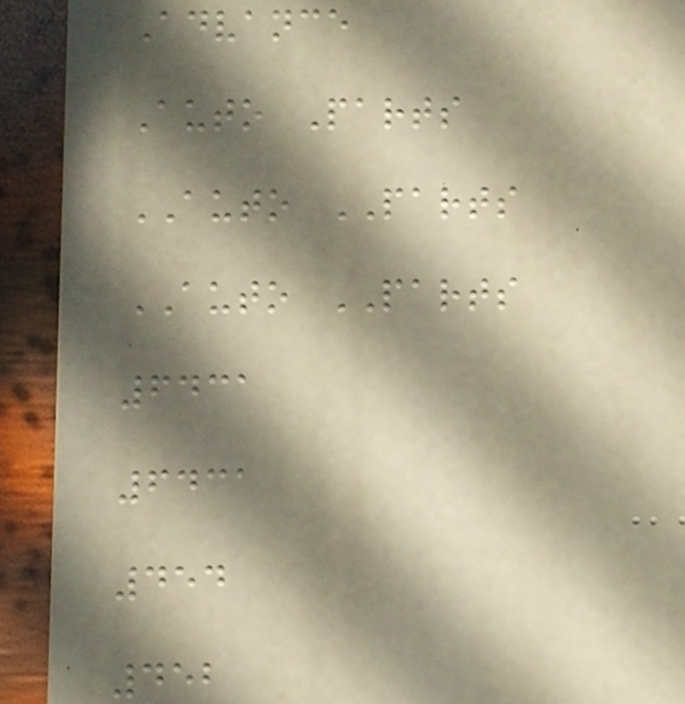Advance
Auto Parts
AUTO PARTS
AUTO PARTS
6431
6431
454
452
